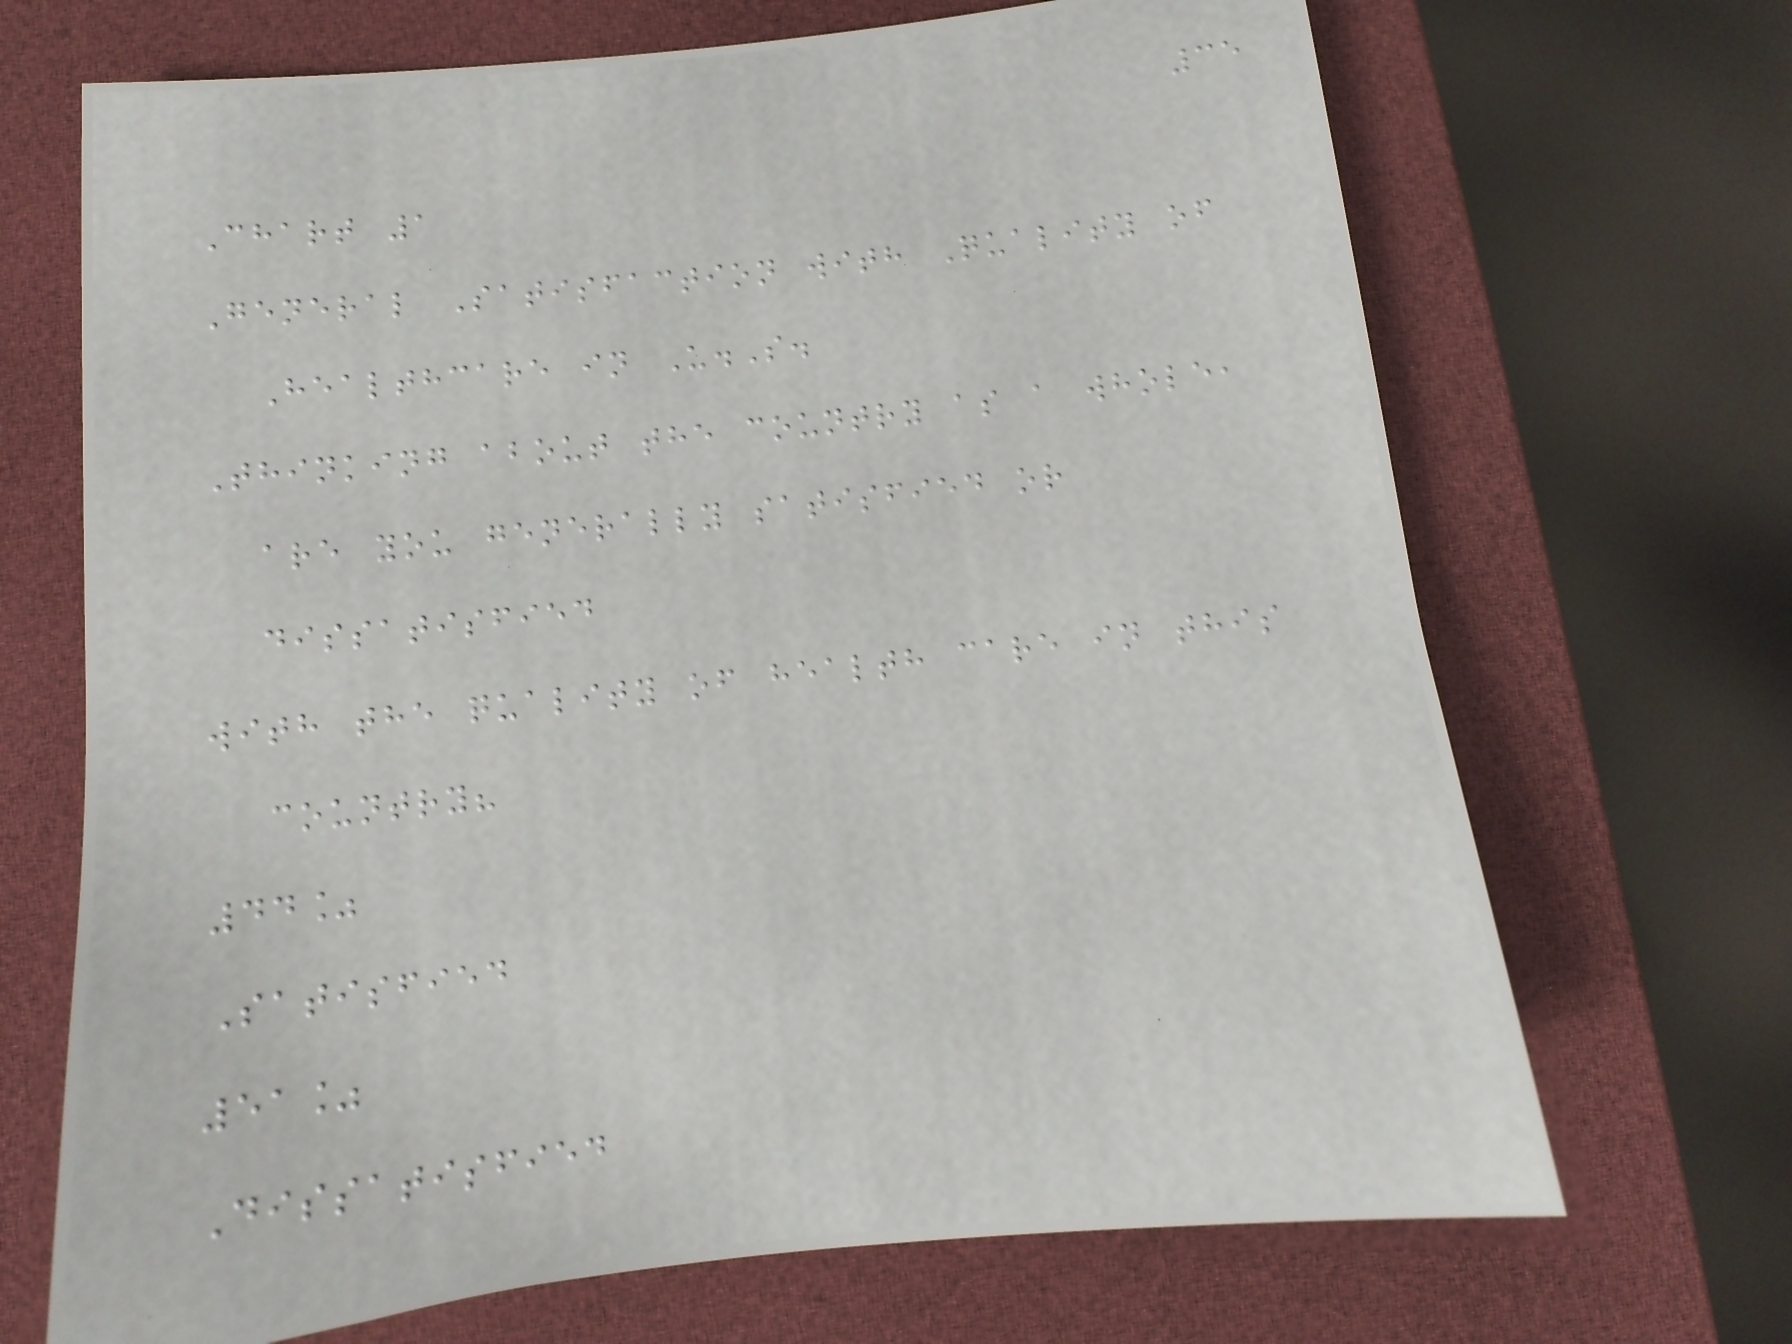35
Chart 1
General Satisfaction with Quality of
Healthcare in U.S.
Thinking about the country as a whole,
are you generally satisfied or
dissatisfied
with the quality of health care in this
country?
44%
Satisfied
51%
Dissatisfied
